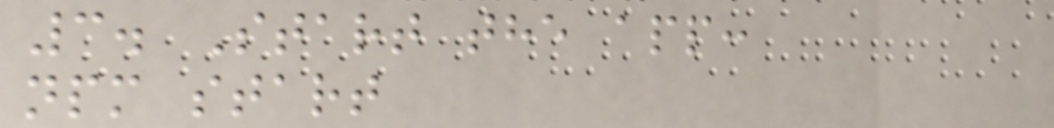3. Start the app:
npm start
